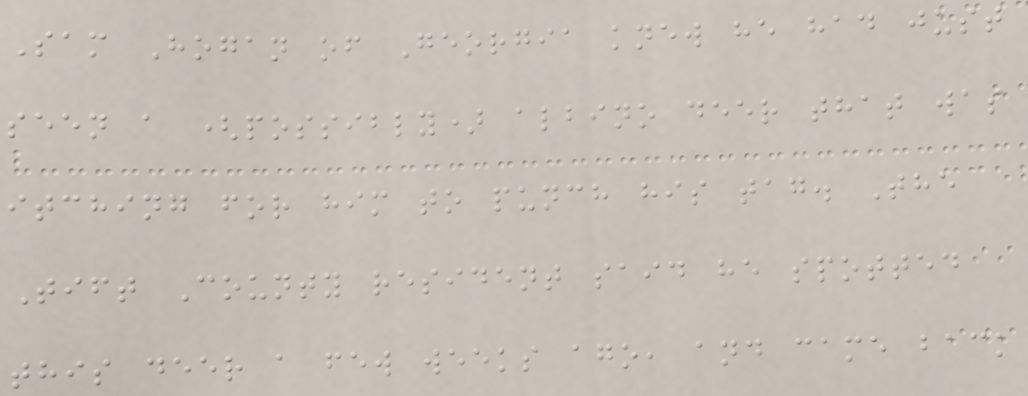Sam Hogan of Georgia knew he had just
seen a (possibly) albino deer that was
itching for him to punch his tag. The
Tift County resident said he spotted
this deer a few weeks ago, and came back
